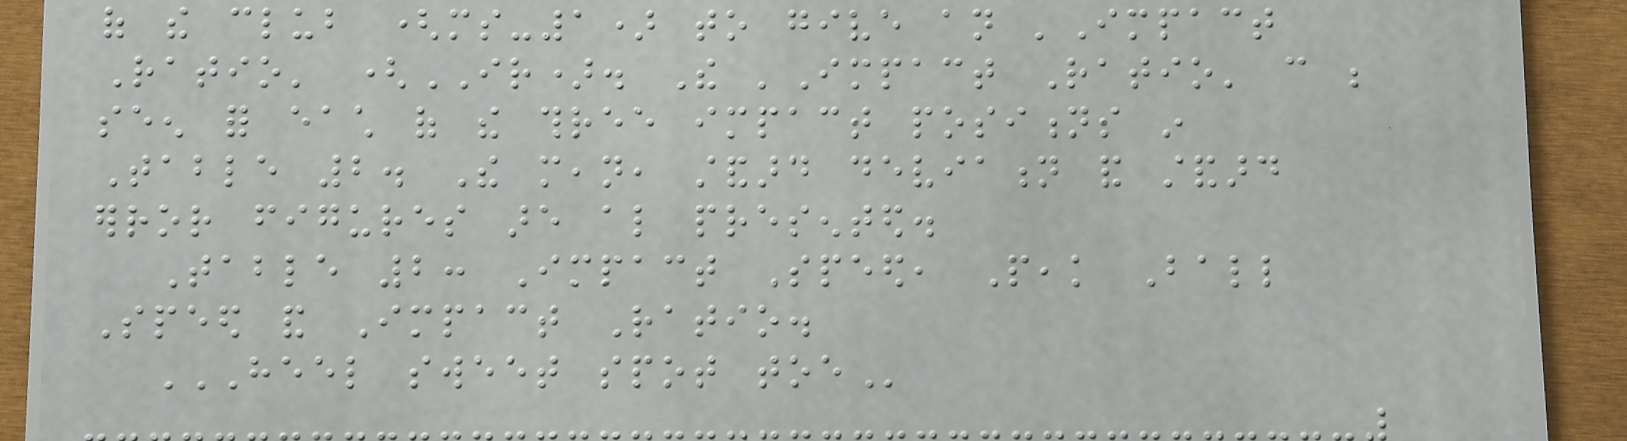of the club (ms-1) to give an 'Impact
Ratio' (IR). The 'Impact Ratio' can be
seen for each of the three impact positions in
Table 2. The mean, standard deviation and standard
error figures are also presented.
Table 2: Impact Speed, Peak Ball
Speed and Impact Ratio.
HEEL SWEET SPOT TOE
